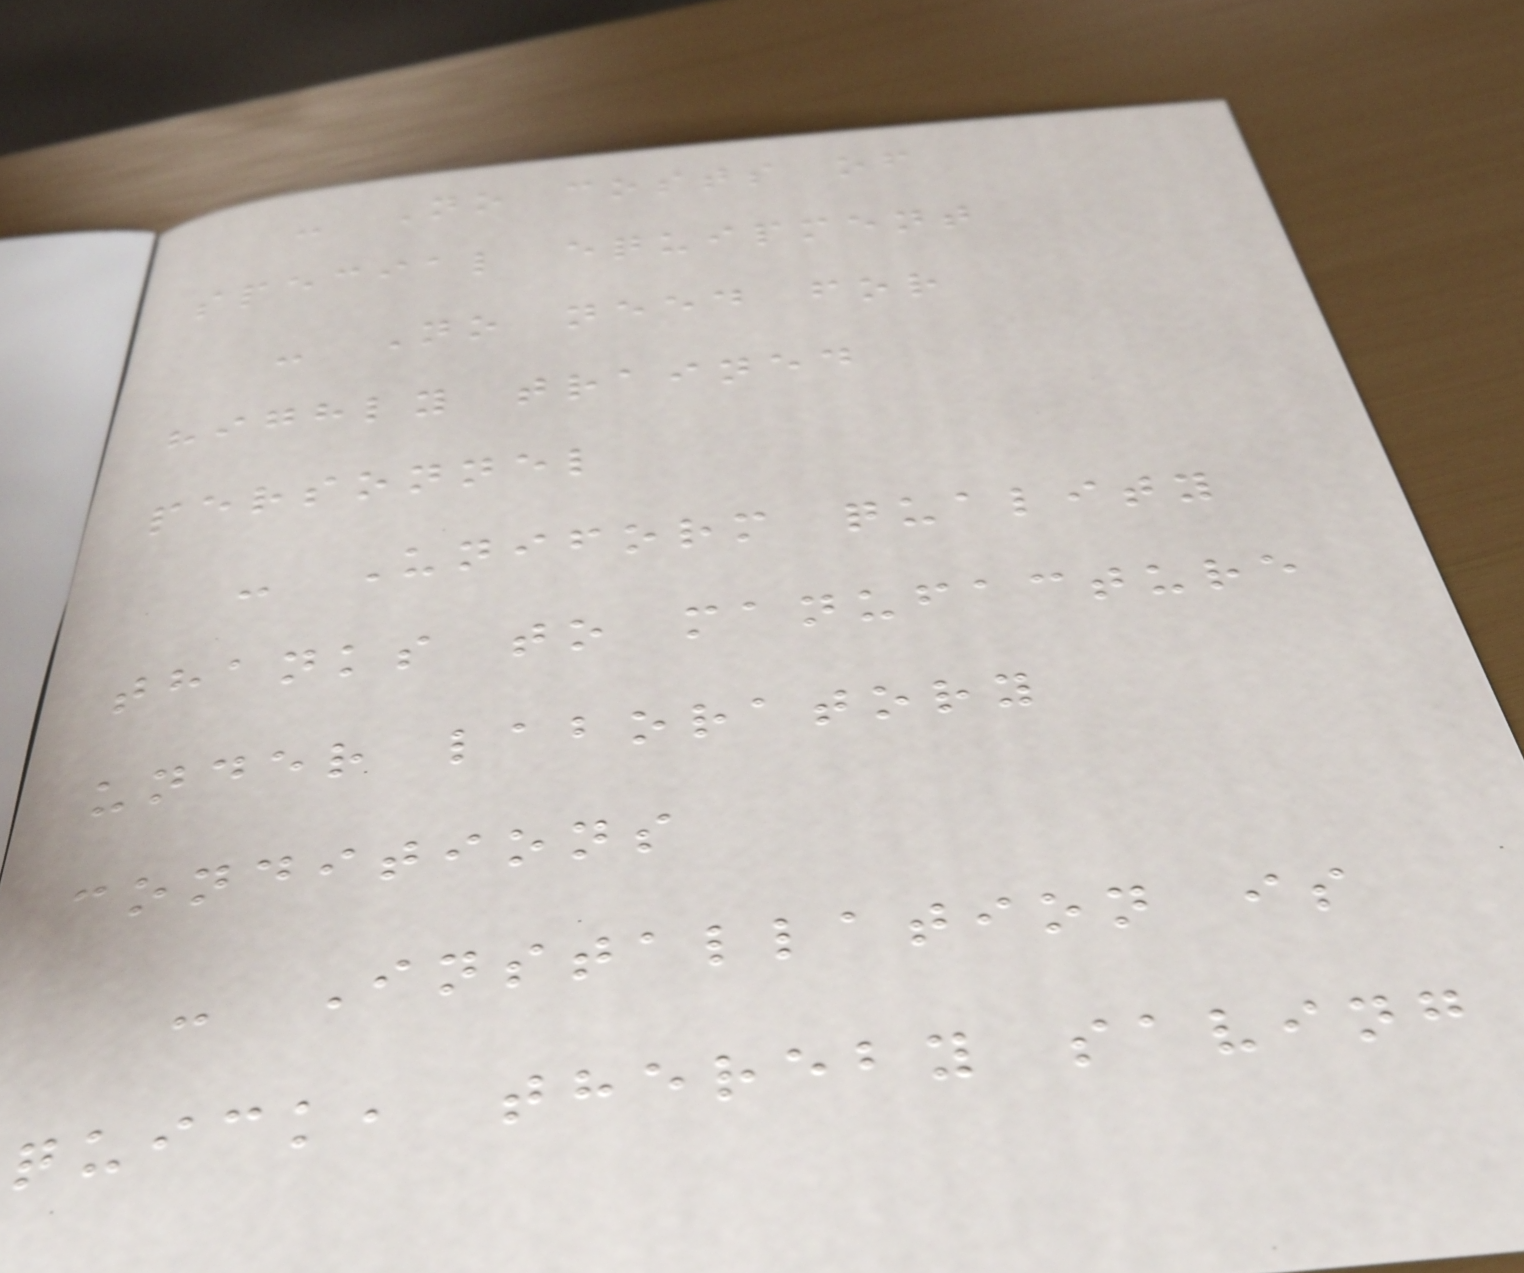- No costs of
special equipment
- No need for
highly trained
personnel
- Uniform quality
thanks to manufacture
under laboratory
conditions
- Installation is
quick, thereby saving
